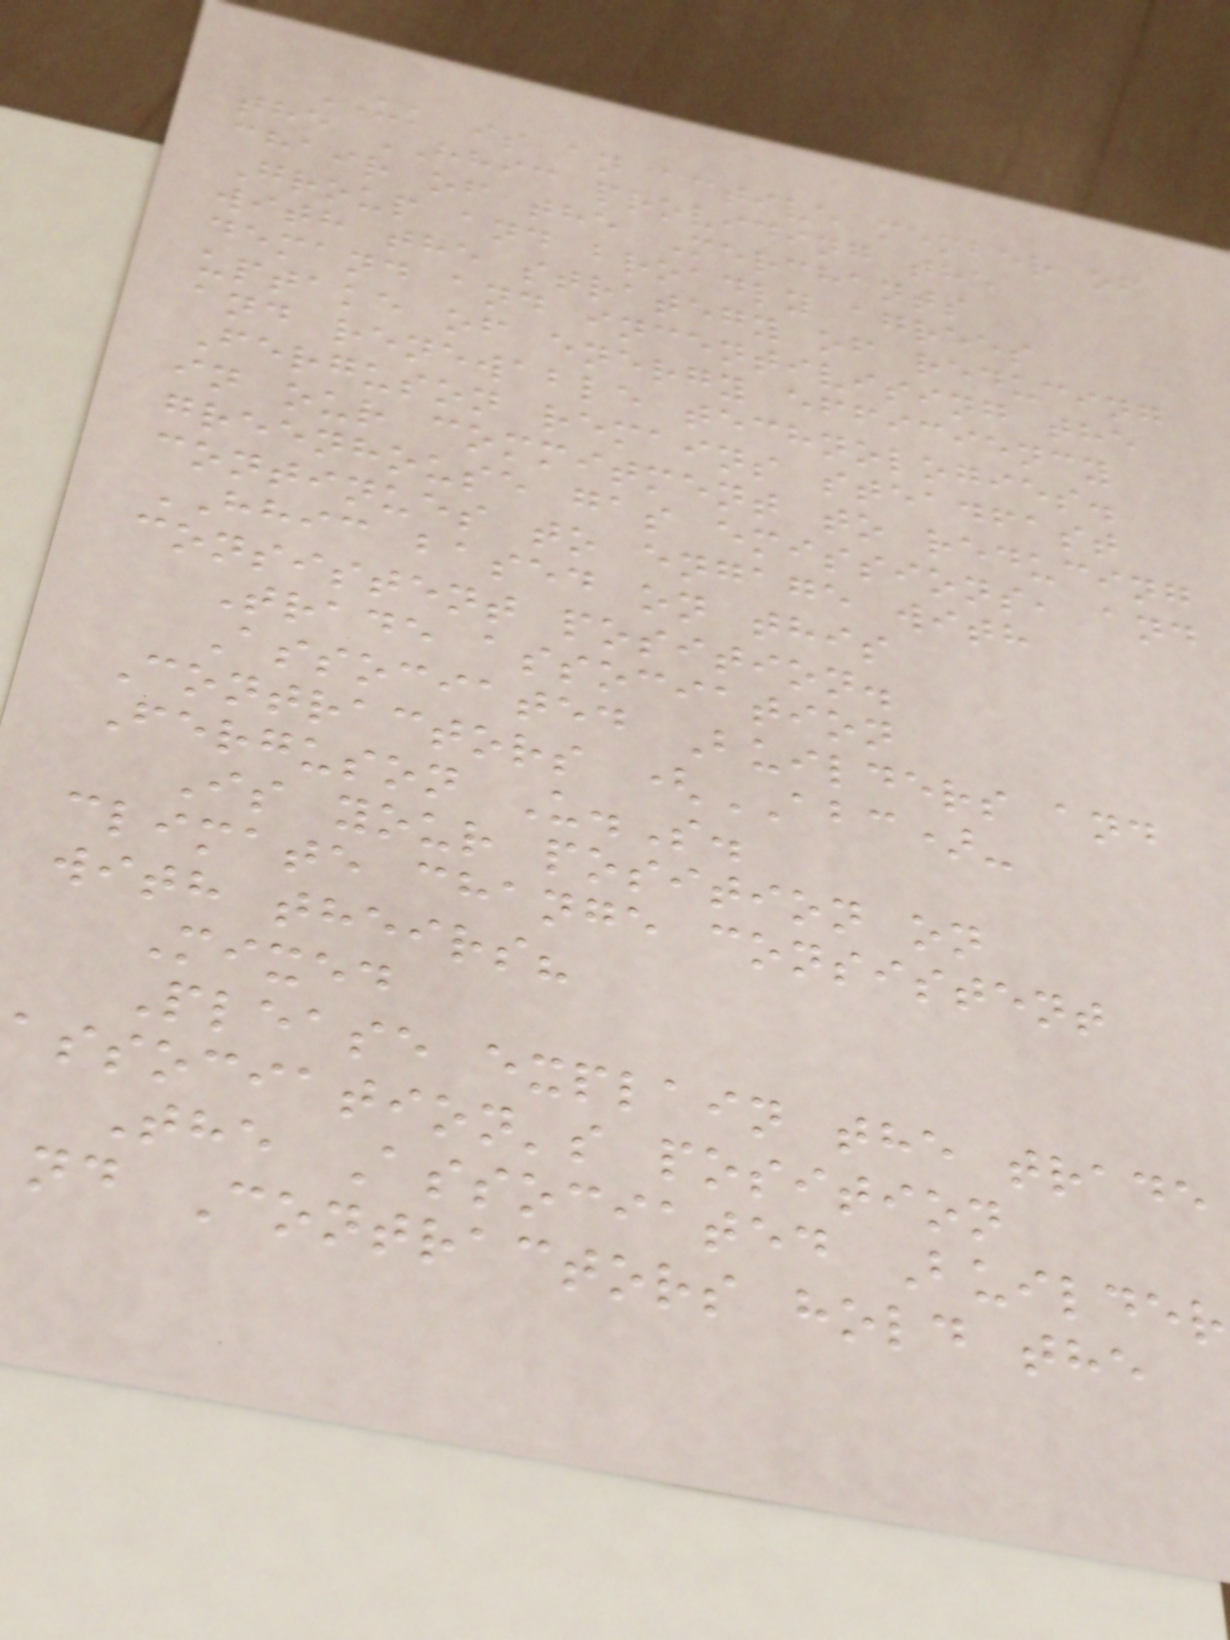UK is an active member of
the HHIC providing the
chair of the Merchants
Group and broadly agrees
with the strategy of reducing
demand and incentivising the
uptake of energy efficiency
and renewable technologies.
Ferguson remains steadfast
in our commitment to reducing
greenhouse gas emissions, and
continues to engage with
HHIC based on this
consistent position.
Trade association
Associated Builders and
Contractors (ABC)-
Ferguson U.S.
Is your position on
climate change consistent
with theirs?
Mixed
Please explain the trade
association's position
The Associated Builder
nd Contractors hold the
